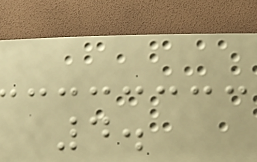4.
